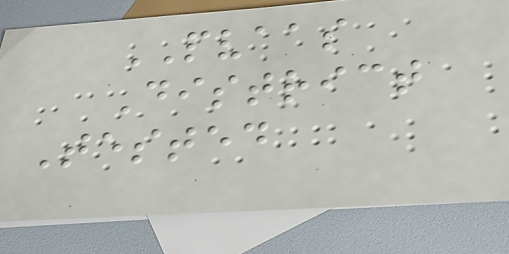PVAAS
District
Tested
